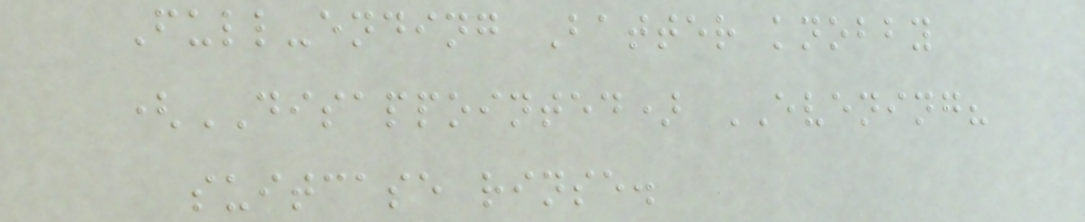Full-ending Batter knobby
(DISAPPOINTED) EVENING?
suitcase rinse.
